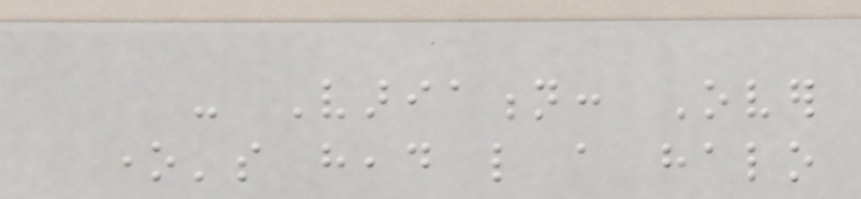- Variation: Over
one's head like a halo
